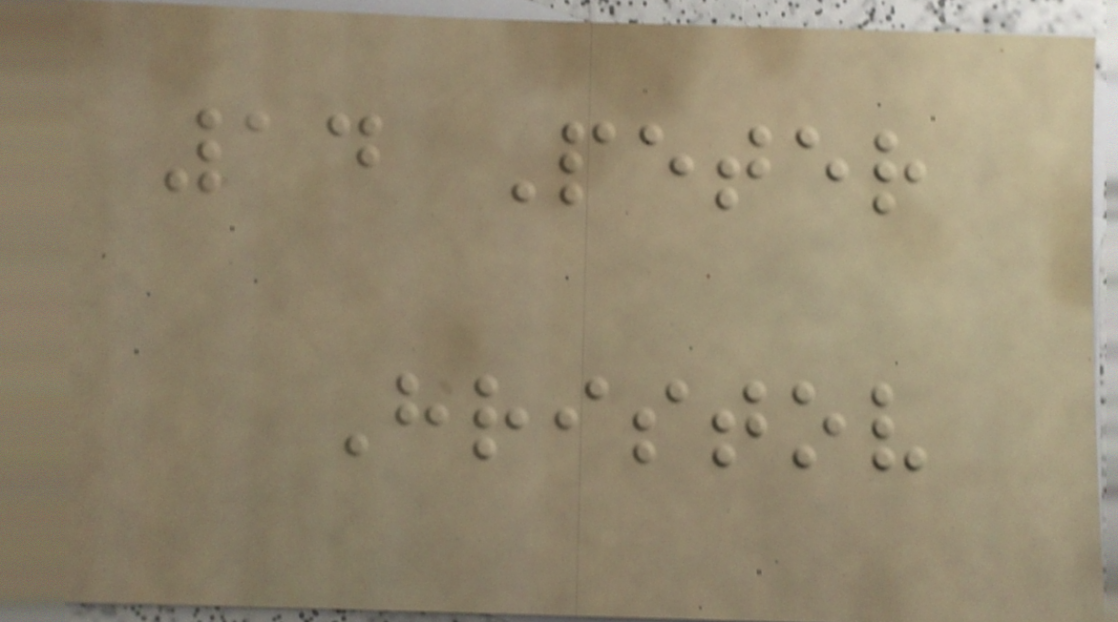14 Peter
Hristov
